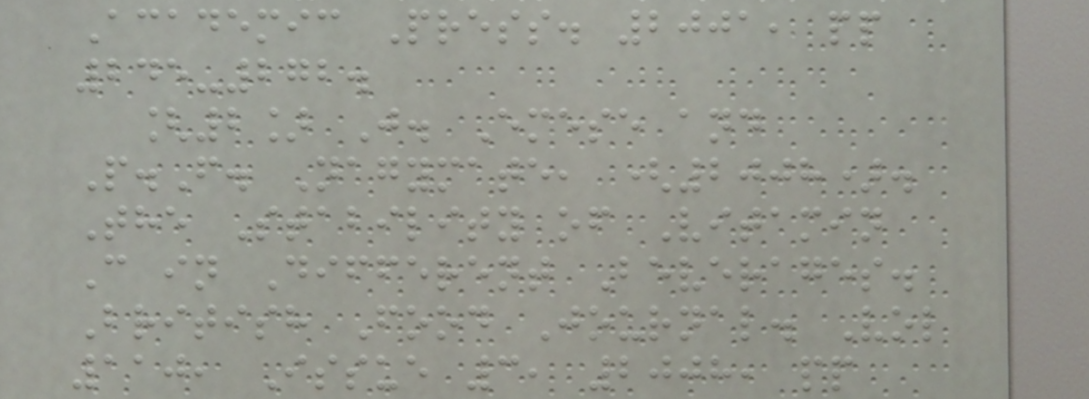Academic Press. 2001, pp
245-272.
[2] J. Emese and
P.F. Nagymate, (2008).
The Stability of Vitamin
C in Different Beverages.
British Food Journal. Vol
110, Issue 3, 2008, pp
